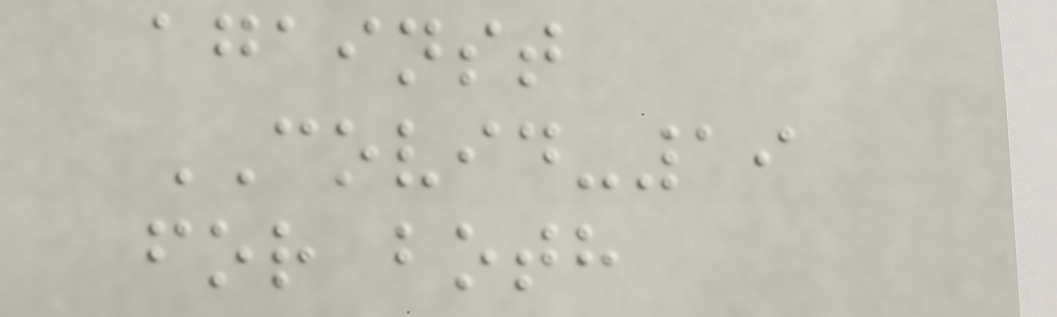against
COVID-19
for both
